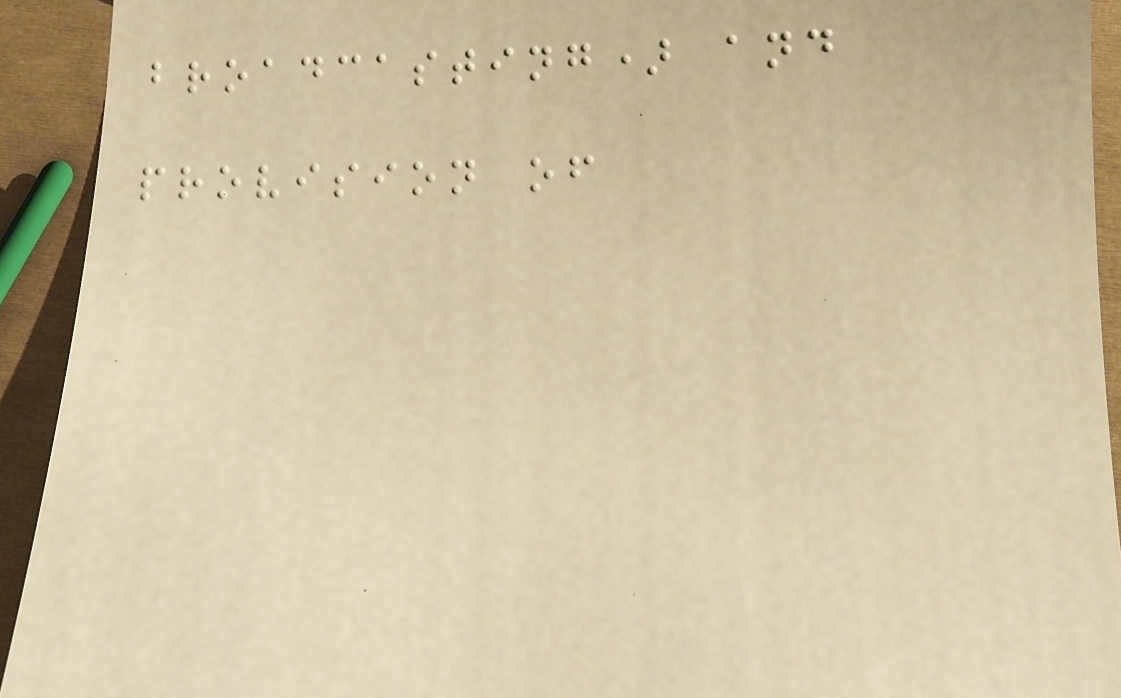broadcasting) and
provision of
